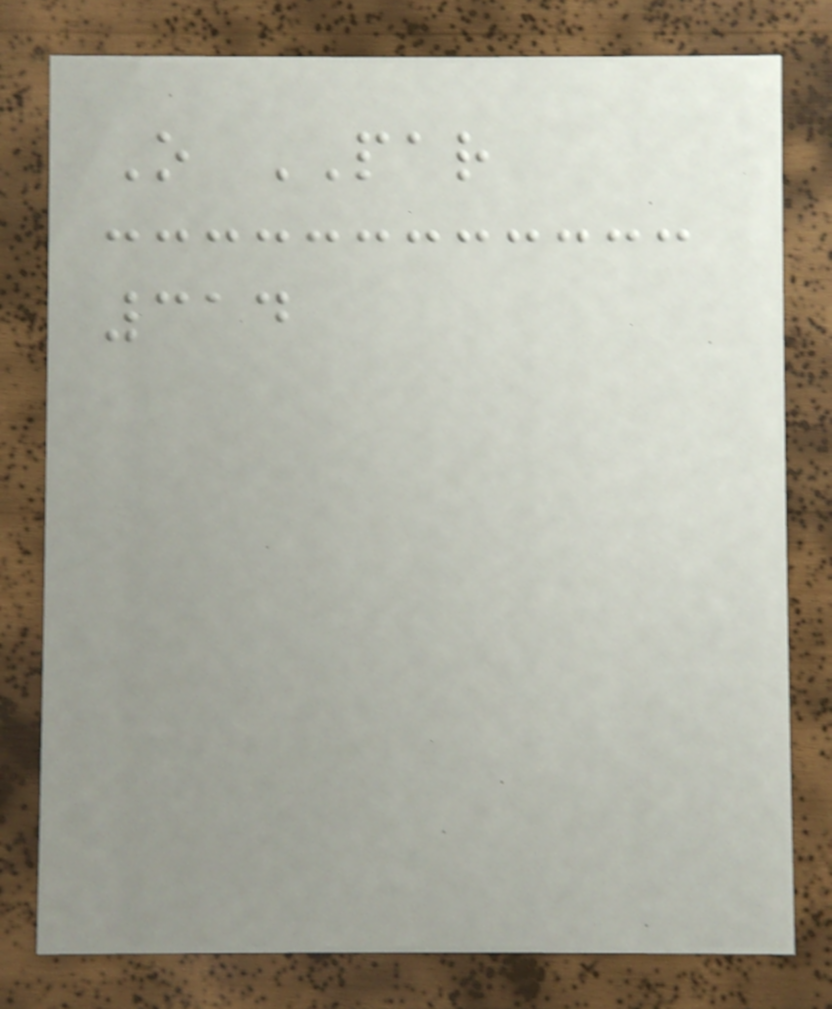O PAR
314
